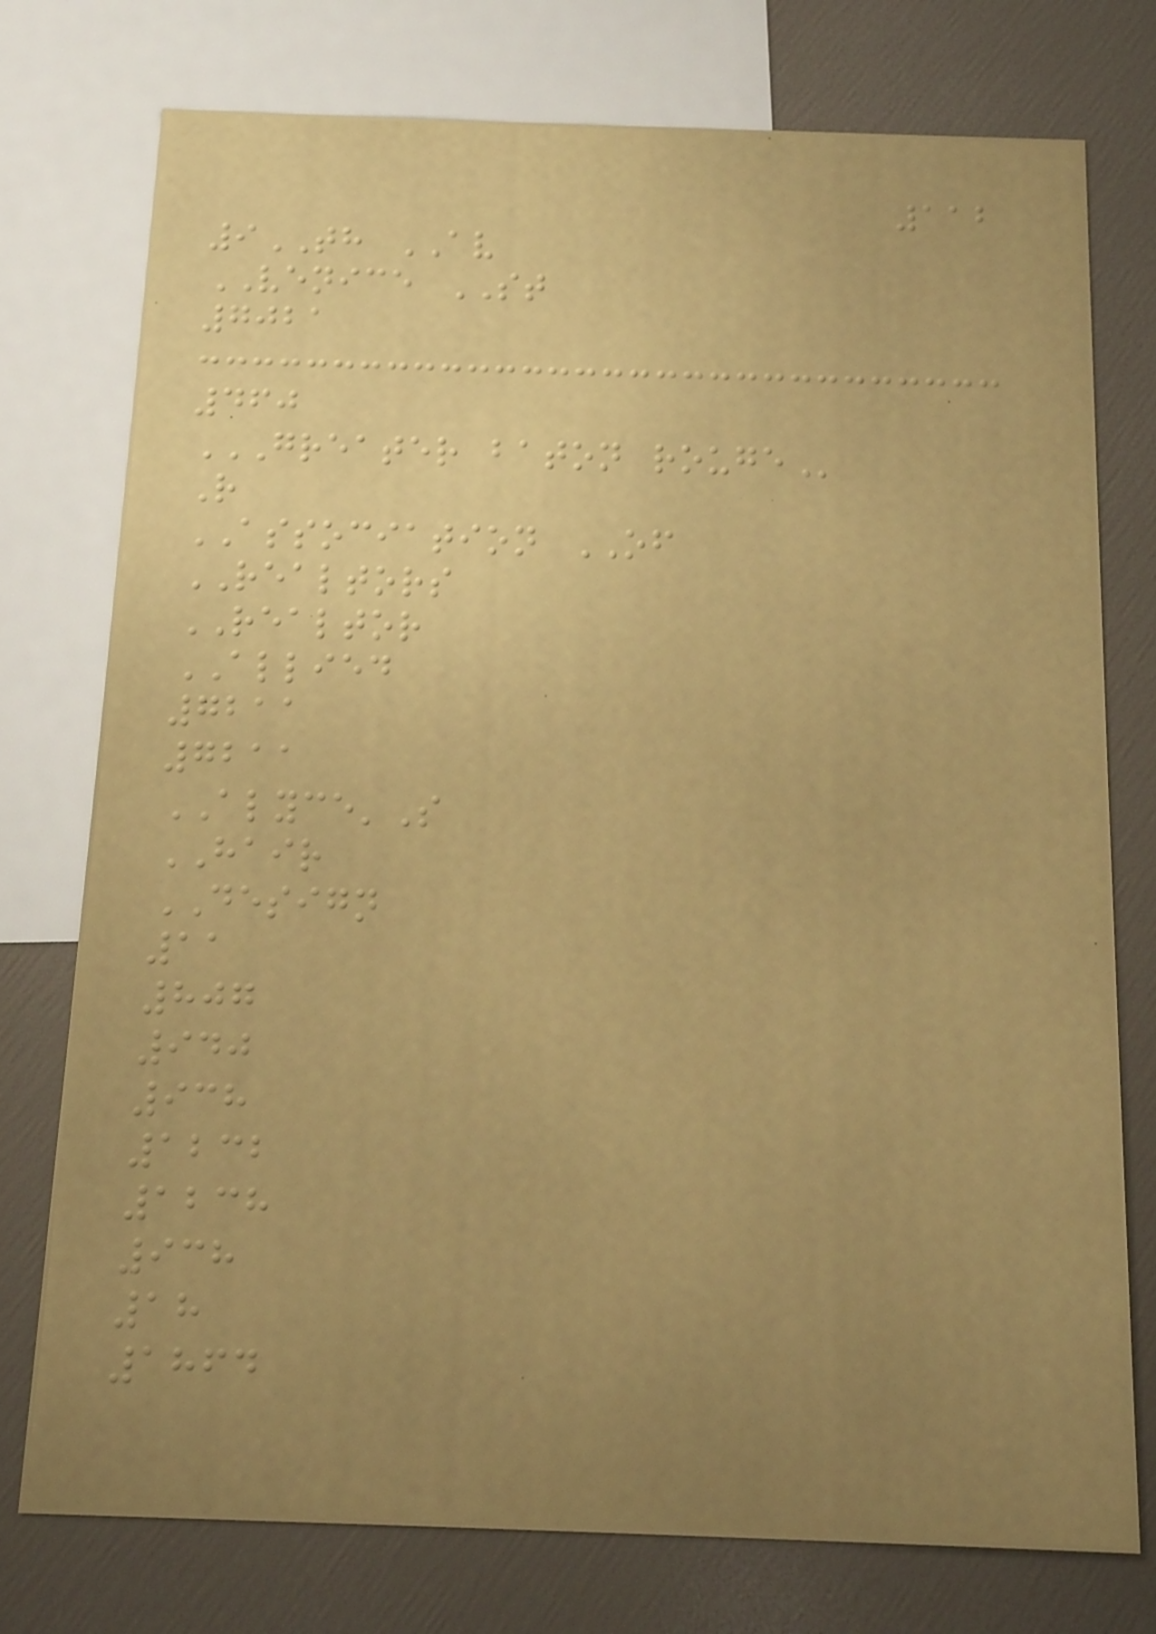112
9TH AV
VENICE ST
7021
460
GREATER BATON ROUGE
R
ASSOCIATION OF
REALTORS
REALTOR
ALLIED
7211
7211
ALYCE'S
HAIR
DESIGN
11
807
940
938
1232
1238
938
18
1864
